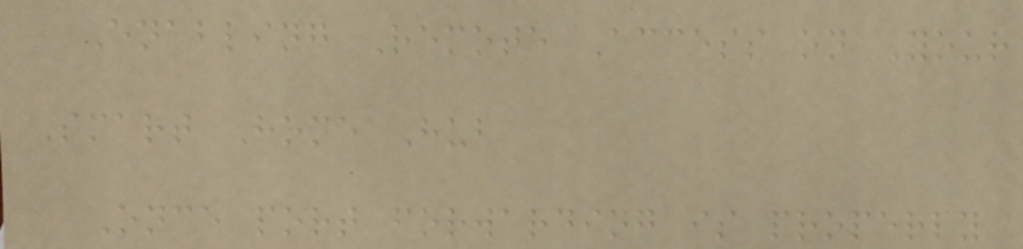Enabling Remote Access on Your
Smart Home Hub
Once port forwarding is properly
